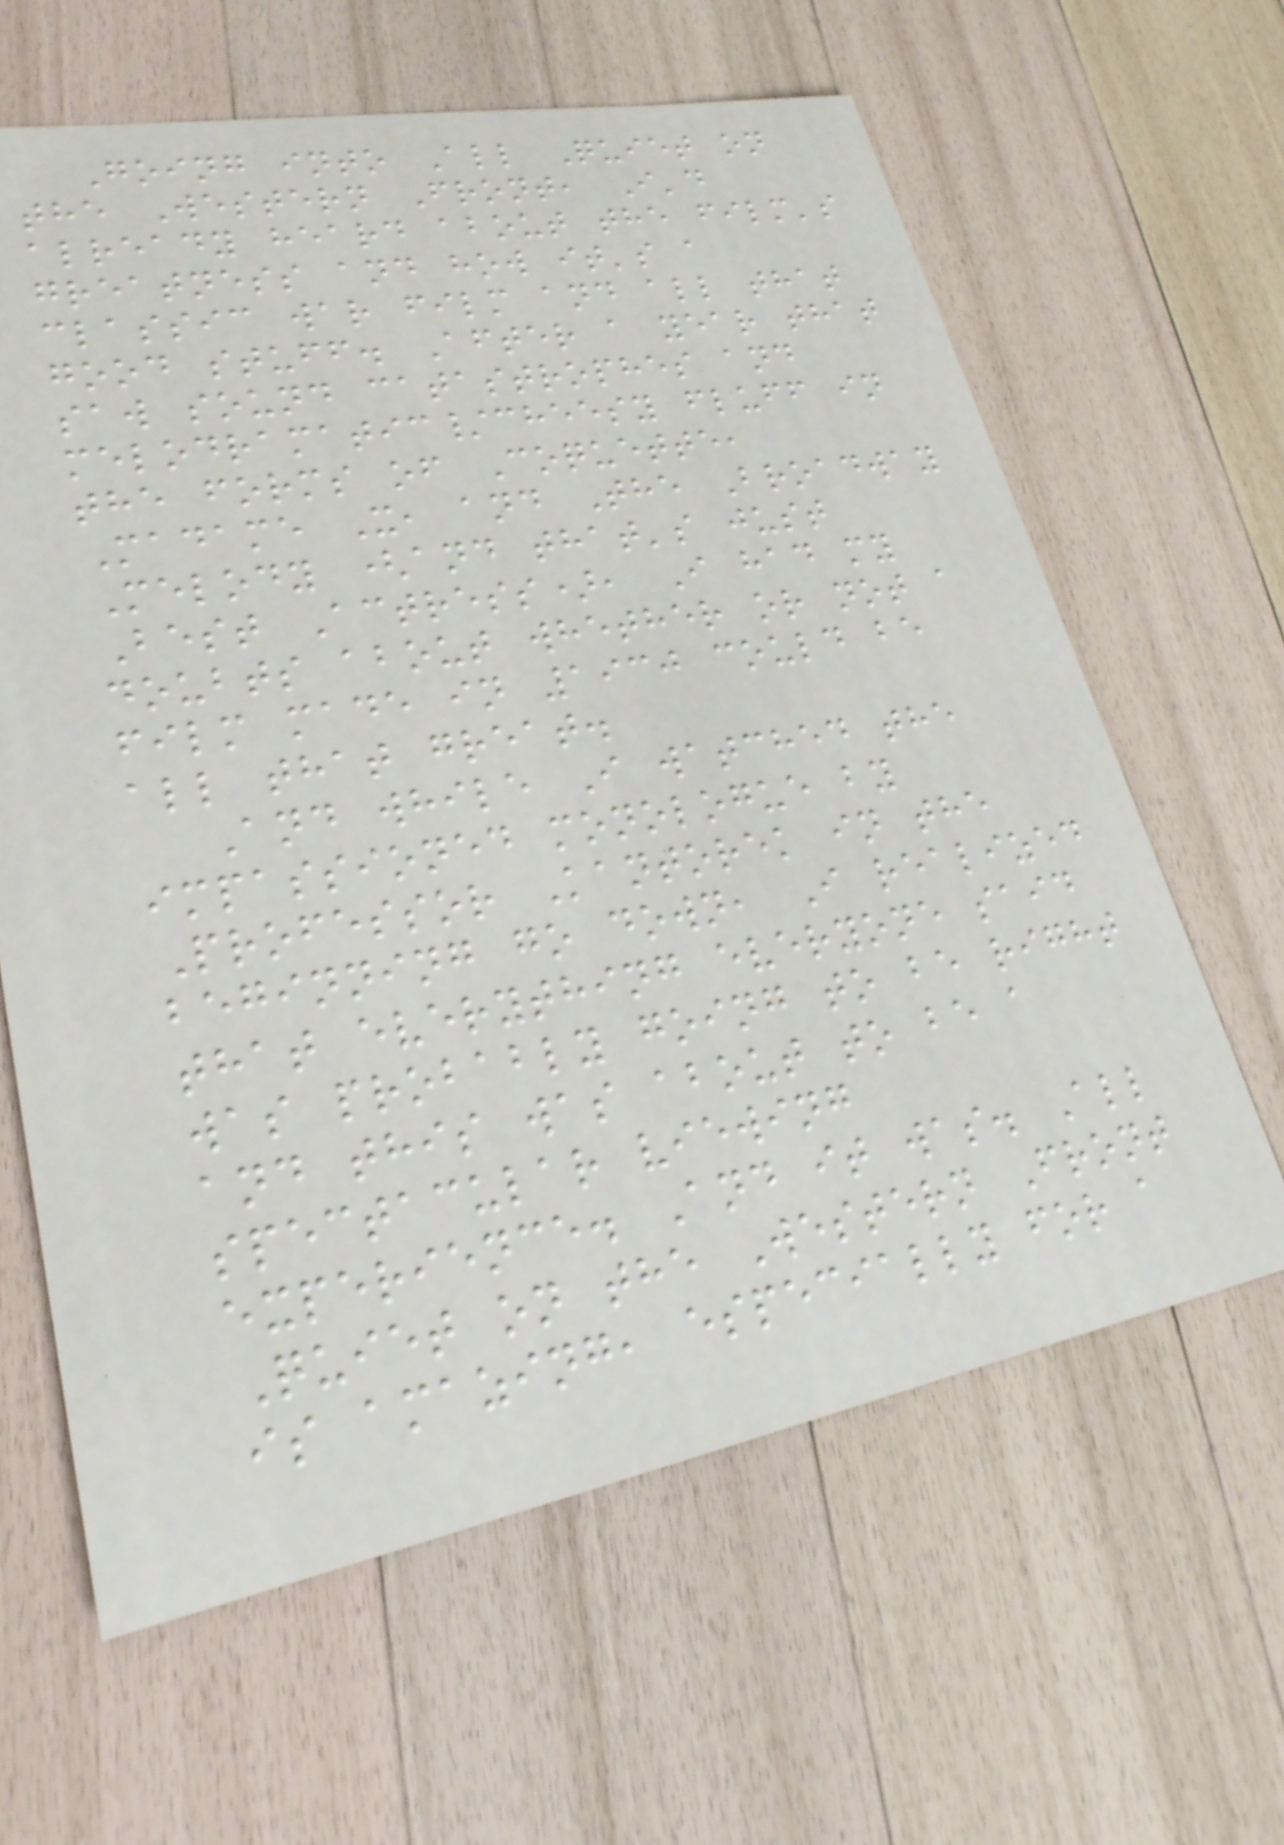Going into All Quiet on
the Western Front, I'd
already heard about the film's
greatness and how it's a
classic war film and all that
good stuff. After a year that
saw sound catastrophes and
melodramatic/cheesy fluff in
the forms of Coquette,
Madame X, and The Broadway
Melody (and that's just
Best Actress), I had my
doubts about whether or not a
film made in 1930 could be
all that great.
And while I watched the
impassioned monologue by
Professor Kantorek in the
beginning go down, I realized
that everything everyone said
was probably going to be right
and this was about to be a
spectacular viewing
experience. And it was. All
Quiet on the Western Front
is amazing, especially for a
